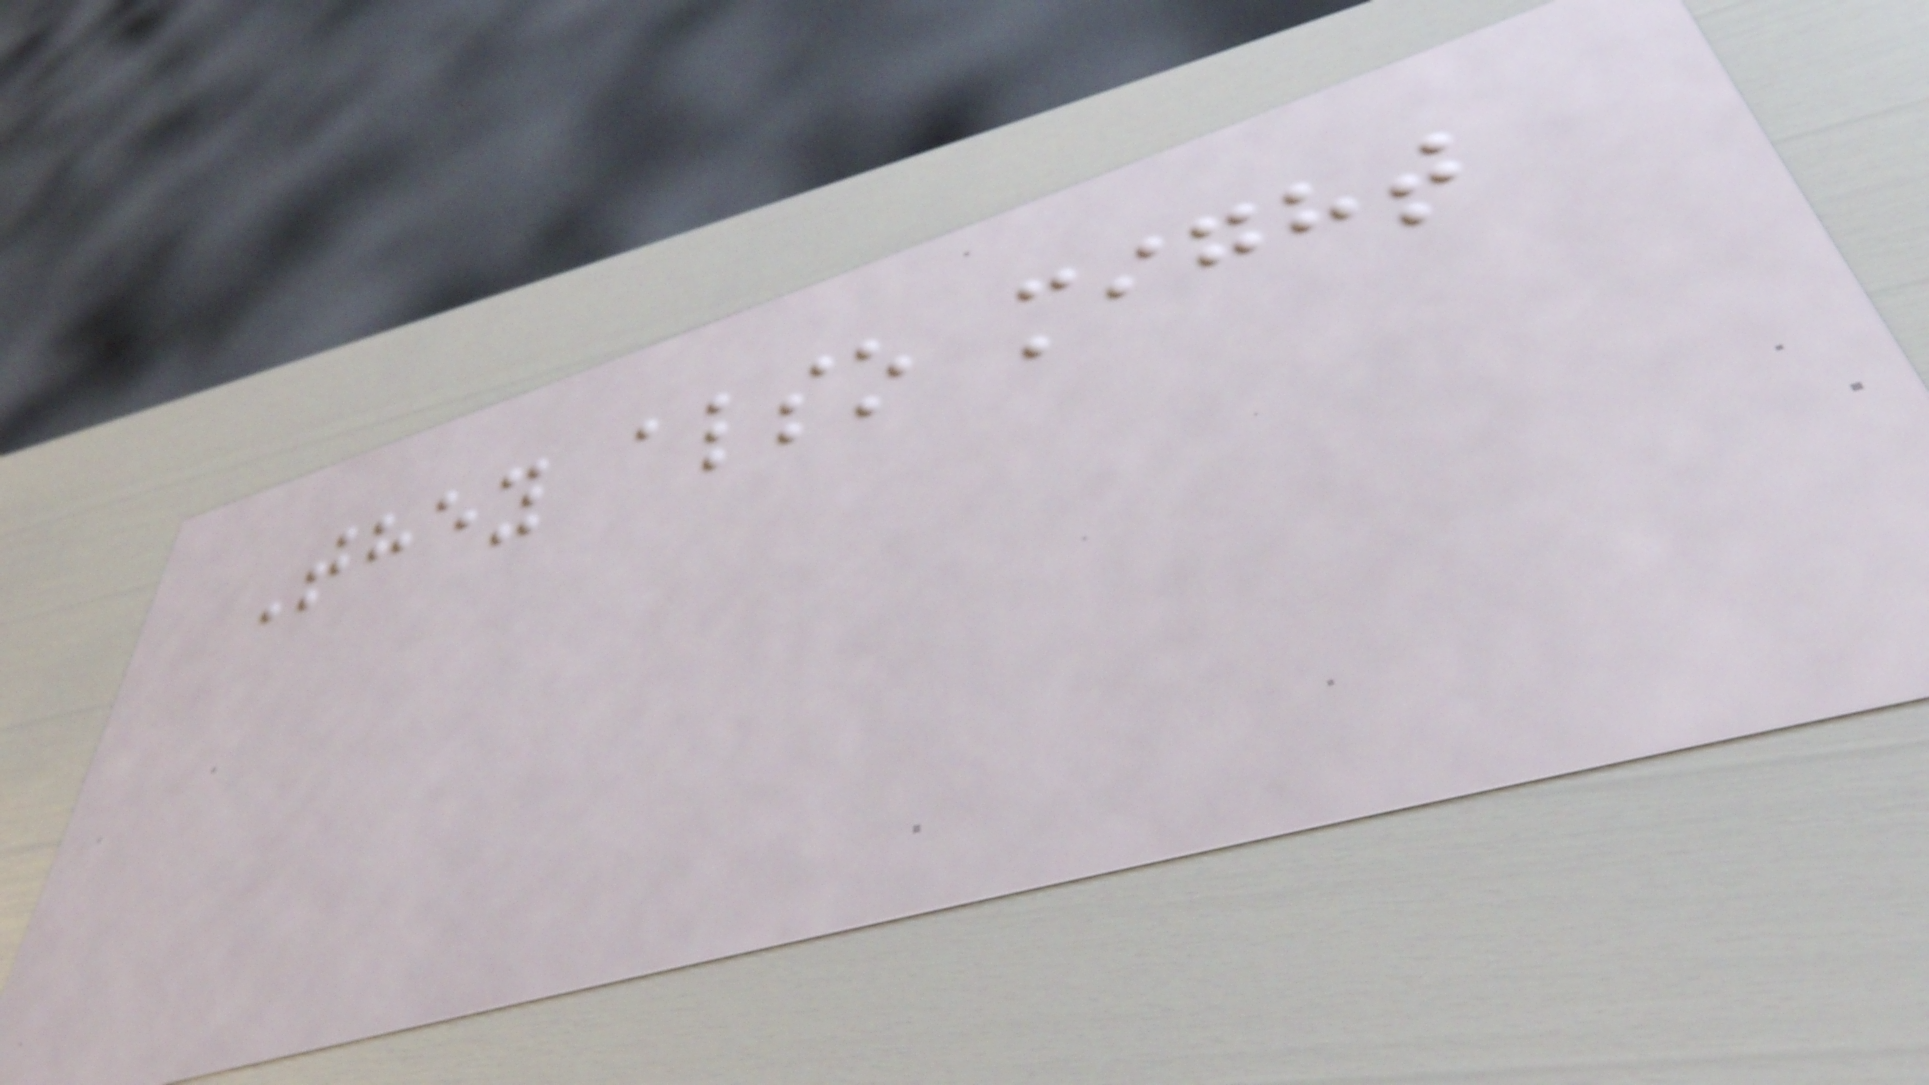They also might
